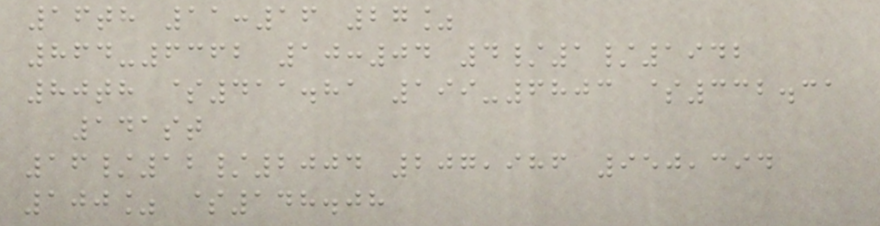16th 11:16 27%
864-6362 10:04 4/1/1942
80th $411.81 199-6803 $332.31
141st
16/12/2004 207,986 950,394
100% $148.08
